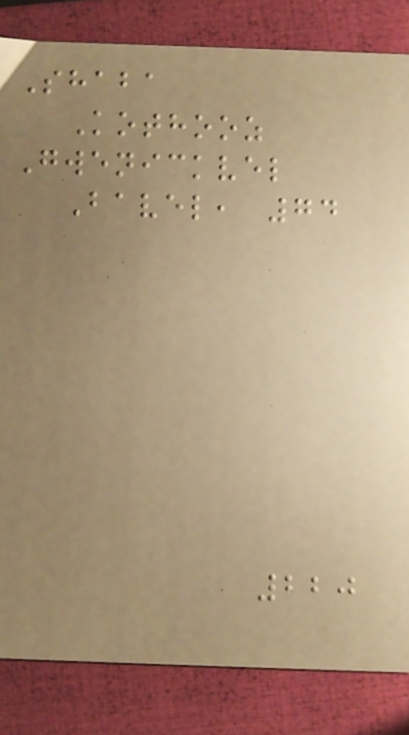Shaba
Kothooz
Gwenickvel
Bavel, 74
220
